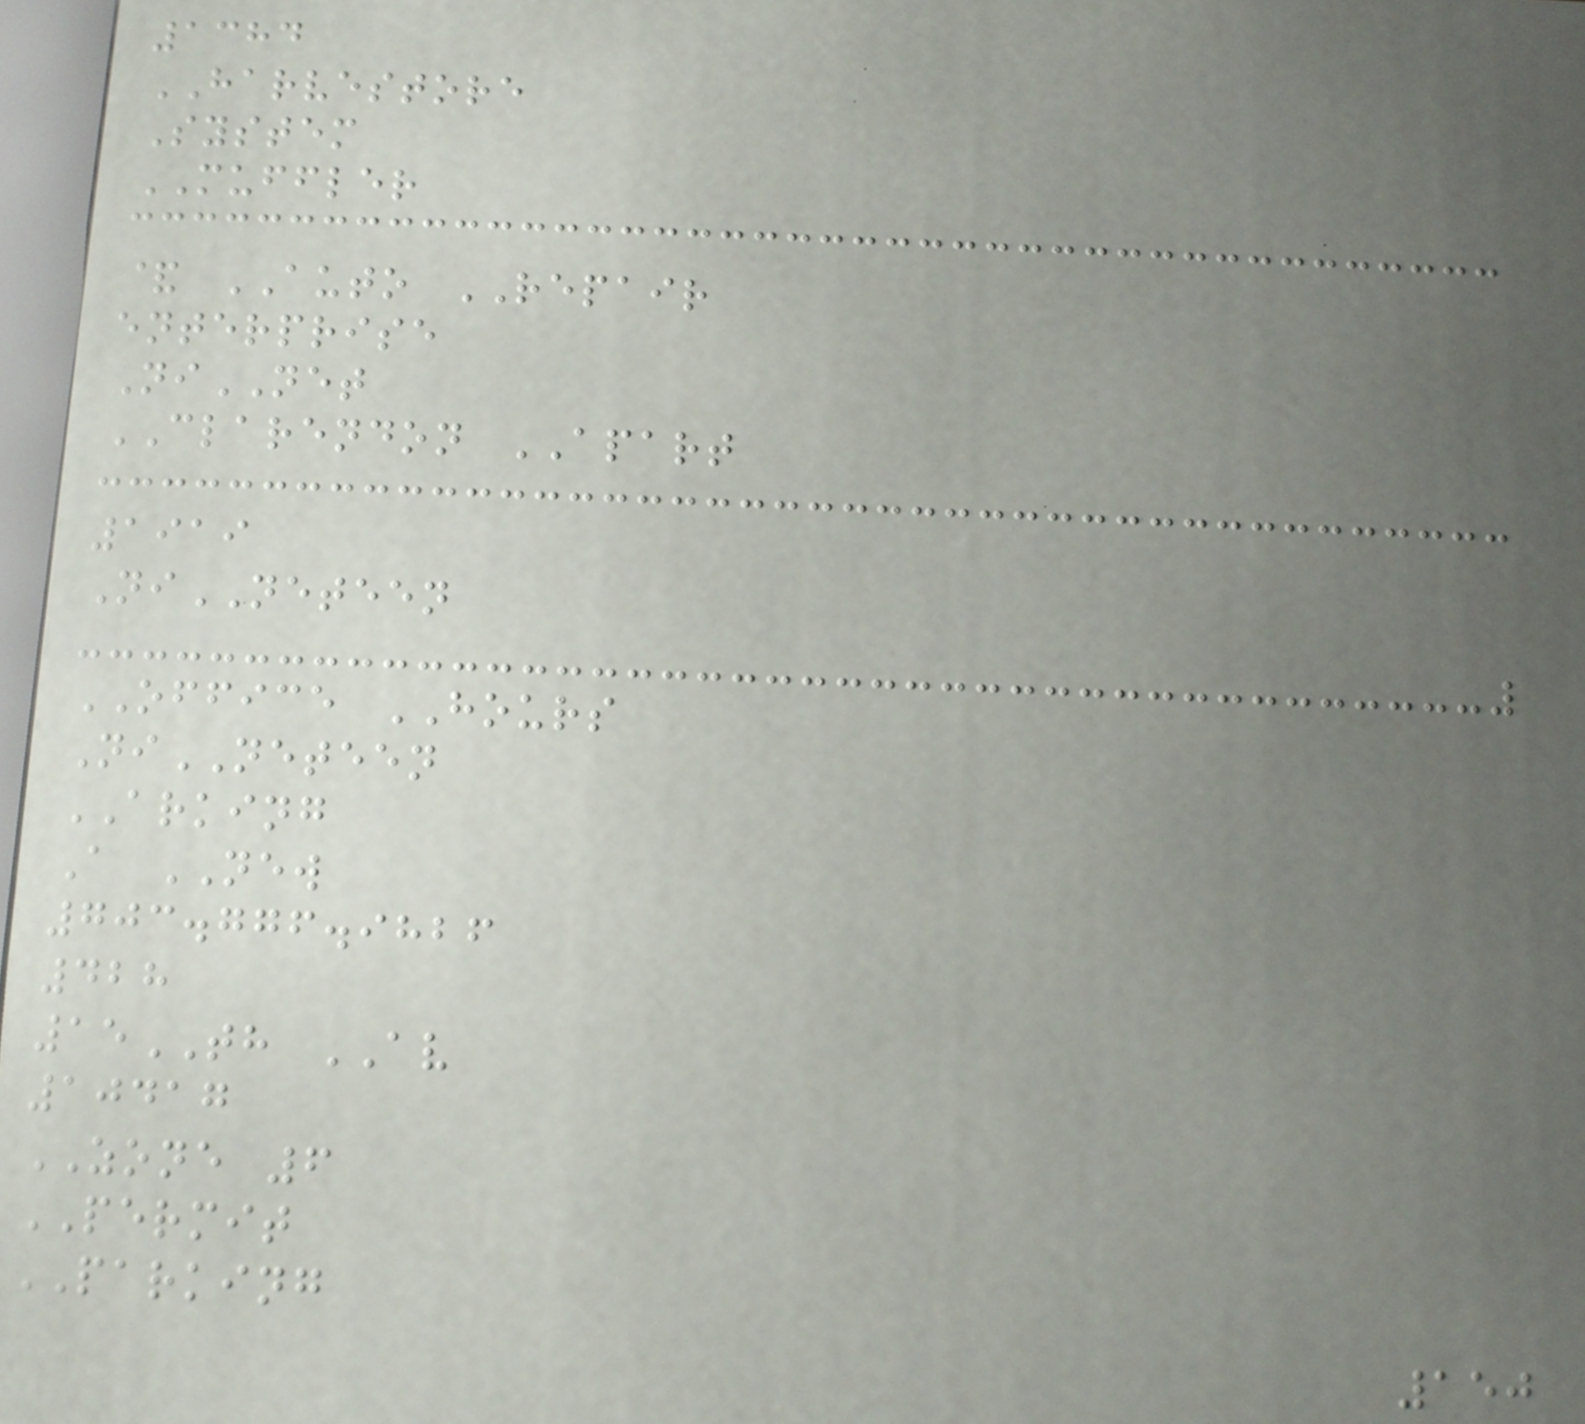1384
HARVESTORE
System
MUFFLER
& AUTO REPAIR
enterprise
NiNET
CLARENDON APART
1919
NiNETEEN
OFFICE HOURS
NiNETEEN
ARKING
A NEW
703.776.9826
428
15TH AV
10417
ZONE 6
PERMIT
PARKING
150
